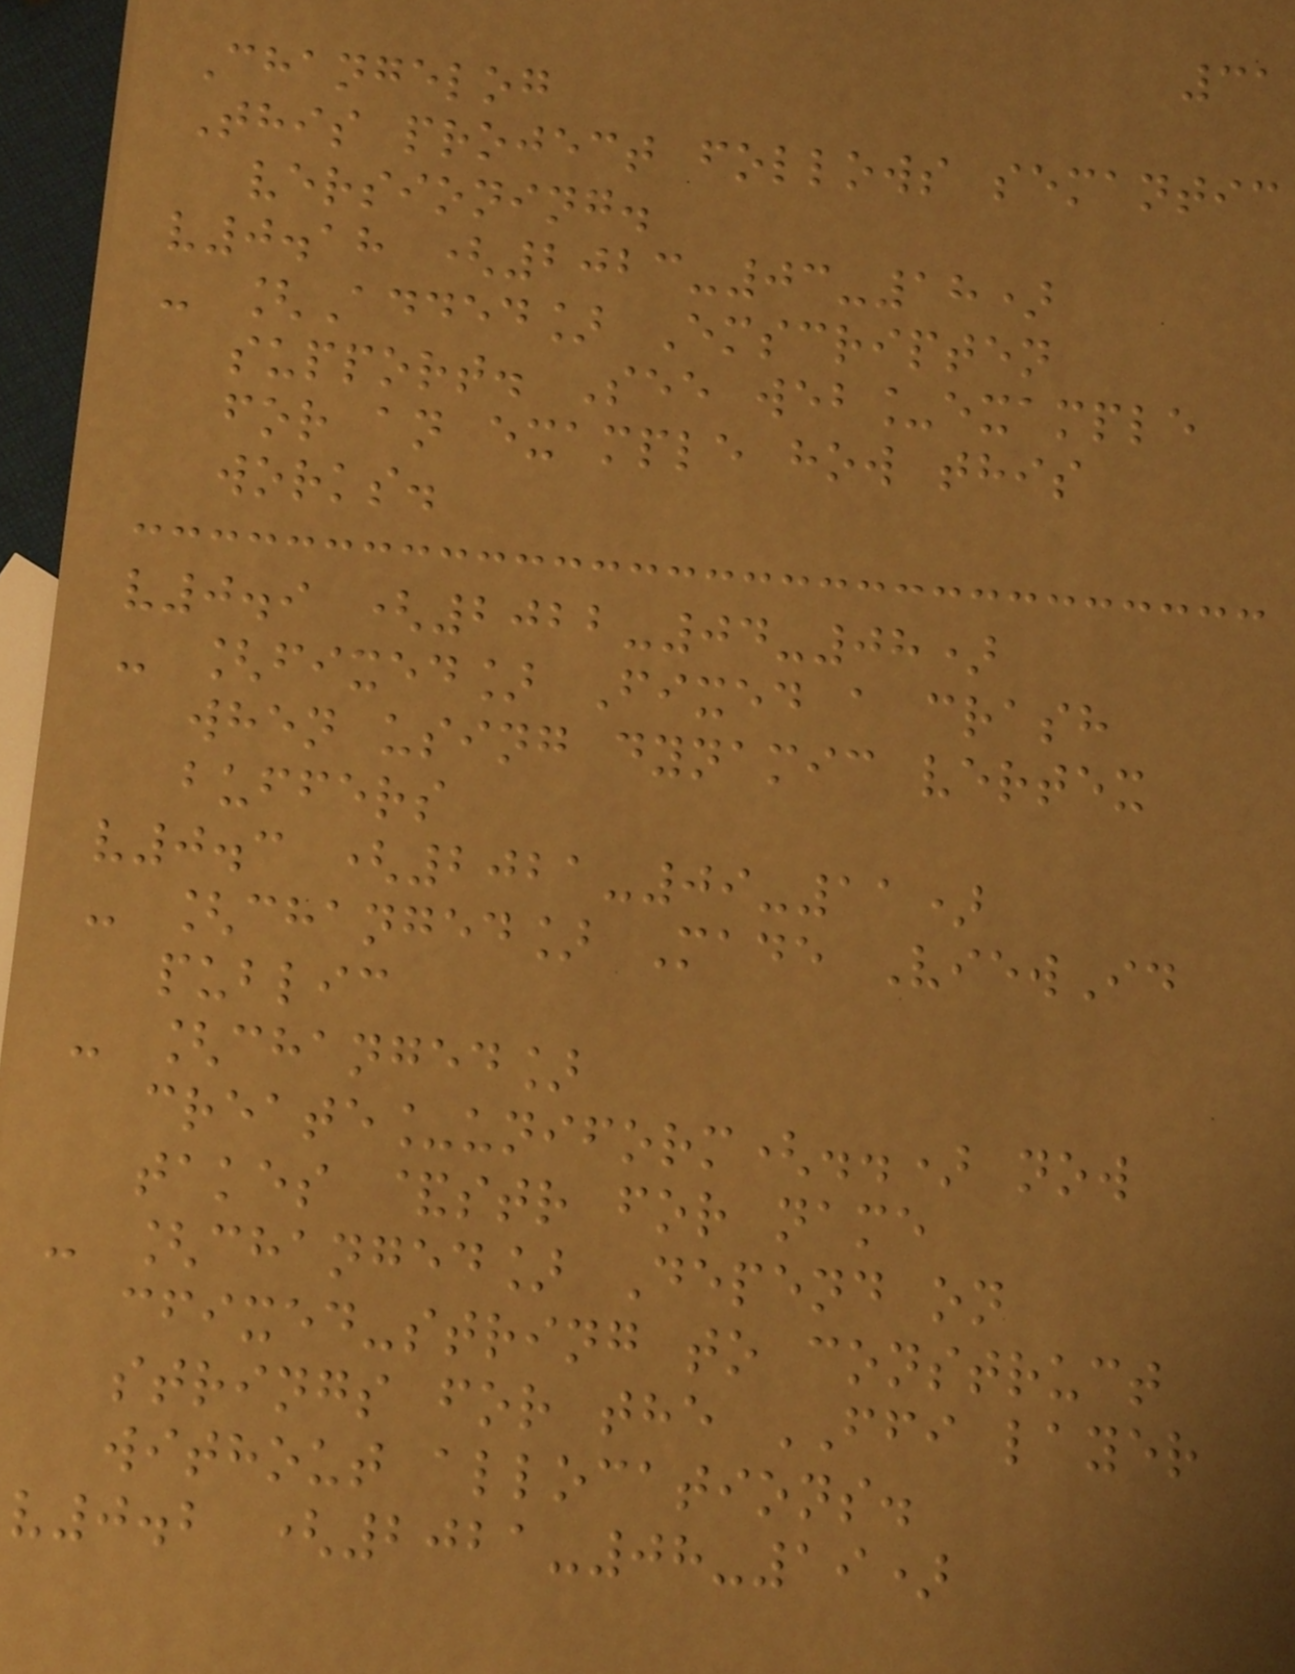31
Changelog
This project follows semantic
versioning.
v0.18 (2023-03-18)
- [Added] Emscripten
support. See web_example
for an example how this
works.
v0.9 (2022-04-08)
- [fixed] Fixed a crash
when using dynamic vertex
buffers
v0.3 (2021-09-11)
- [changed] Made ViewId
public
- [changed]
create_uniform(..) now
takes &str for name
- [changed] Depend on
cfixed-string to construct
strings for the FFI layer
without allocations.
v0.2 (2021-08-19)
